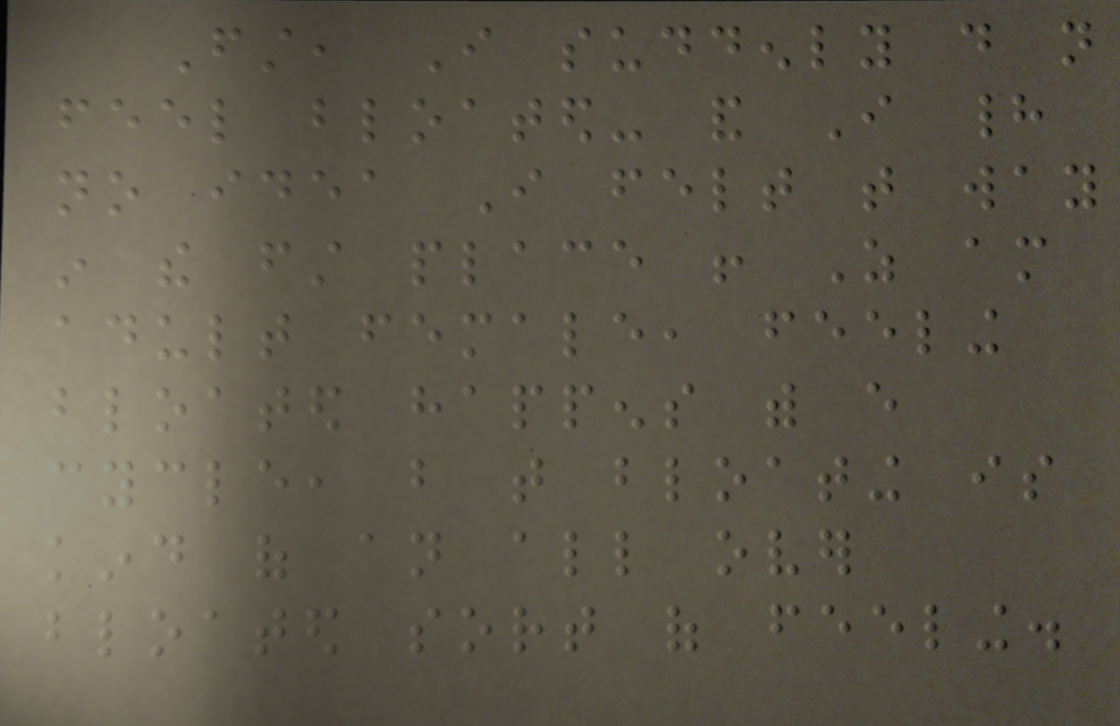First, I suddenly do not
feel bloated- and I had
no idea I felt that way
in the first place ! As am
adult female, feeling
bloated happens with every
cycle, but that bloating is
kind of an all over
bloated sort of feeling.
